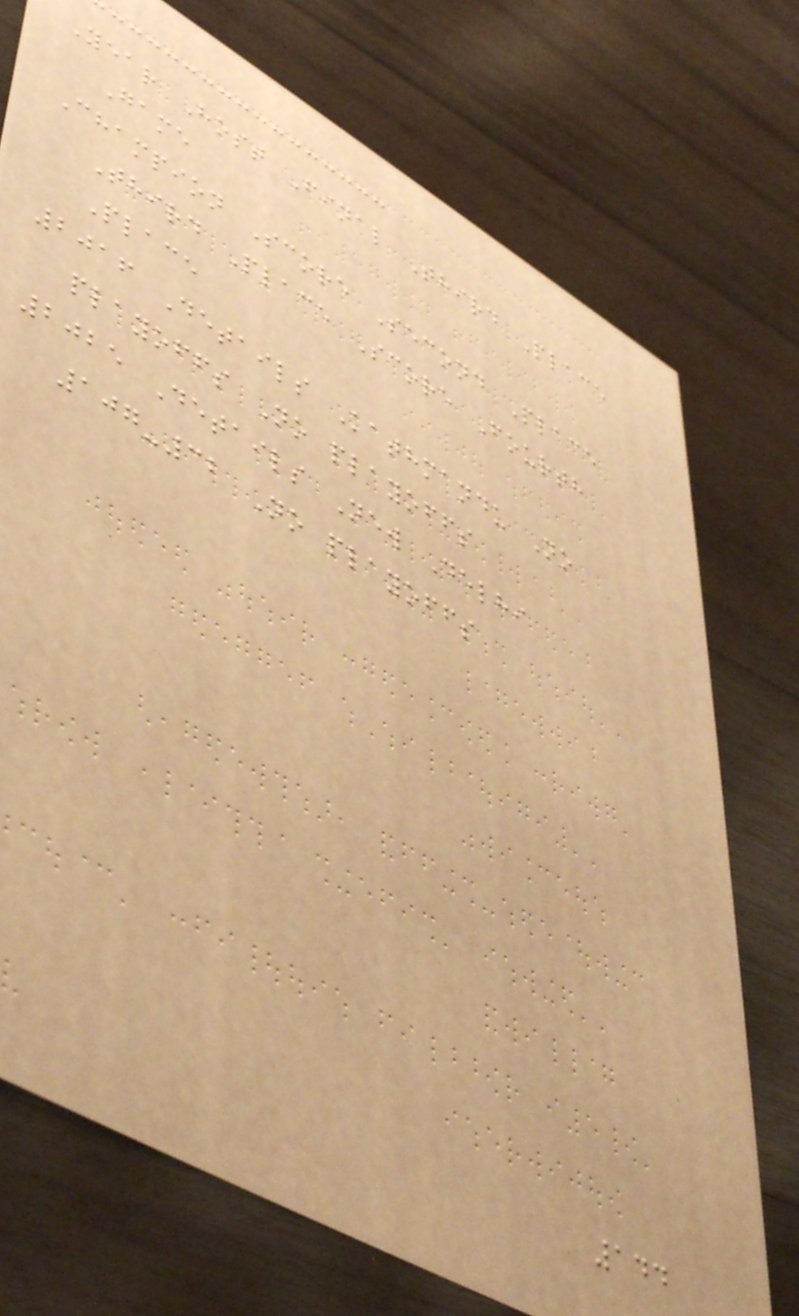Year Host Final Third Place
Game
Champion Score Second Place
Third Place Score Fourth
Place
2016 Details Kathmandu No
playoffs No playoffs
2025 Details New Delhi
107-32 No playoffs
144
